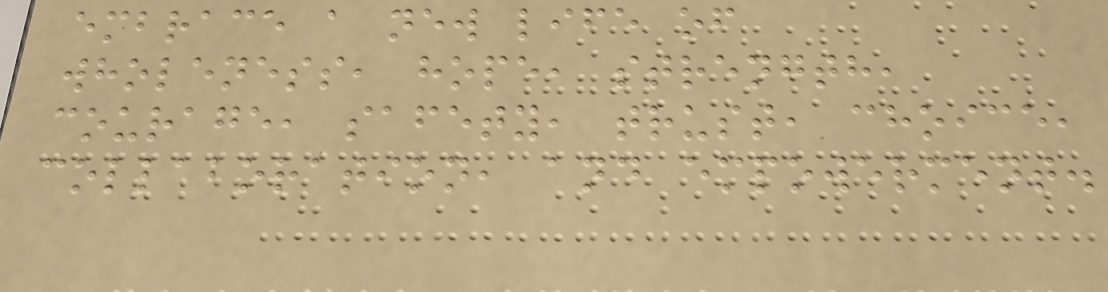embrace a new life of
wholeness, hope, strength,
courage, safety, trust, choice,
collaboration, and empowerment.
